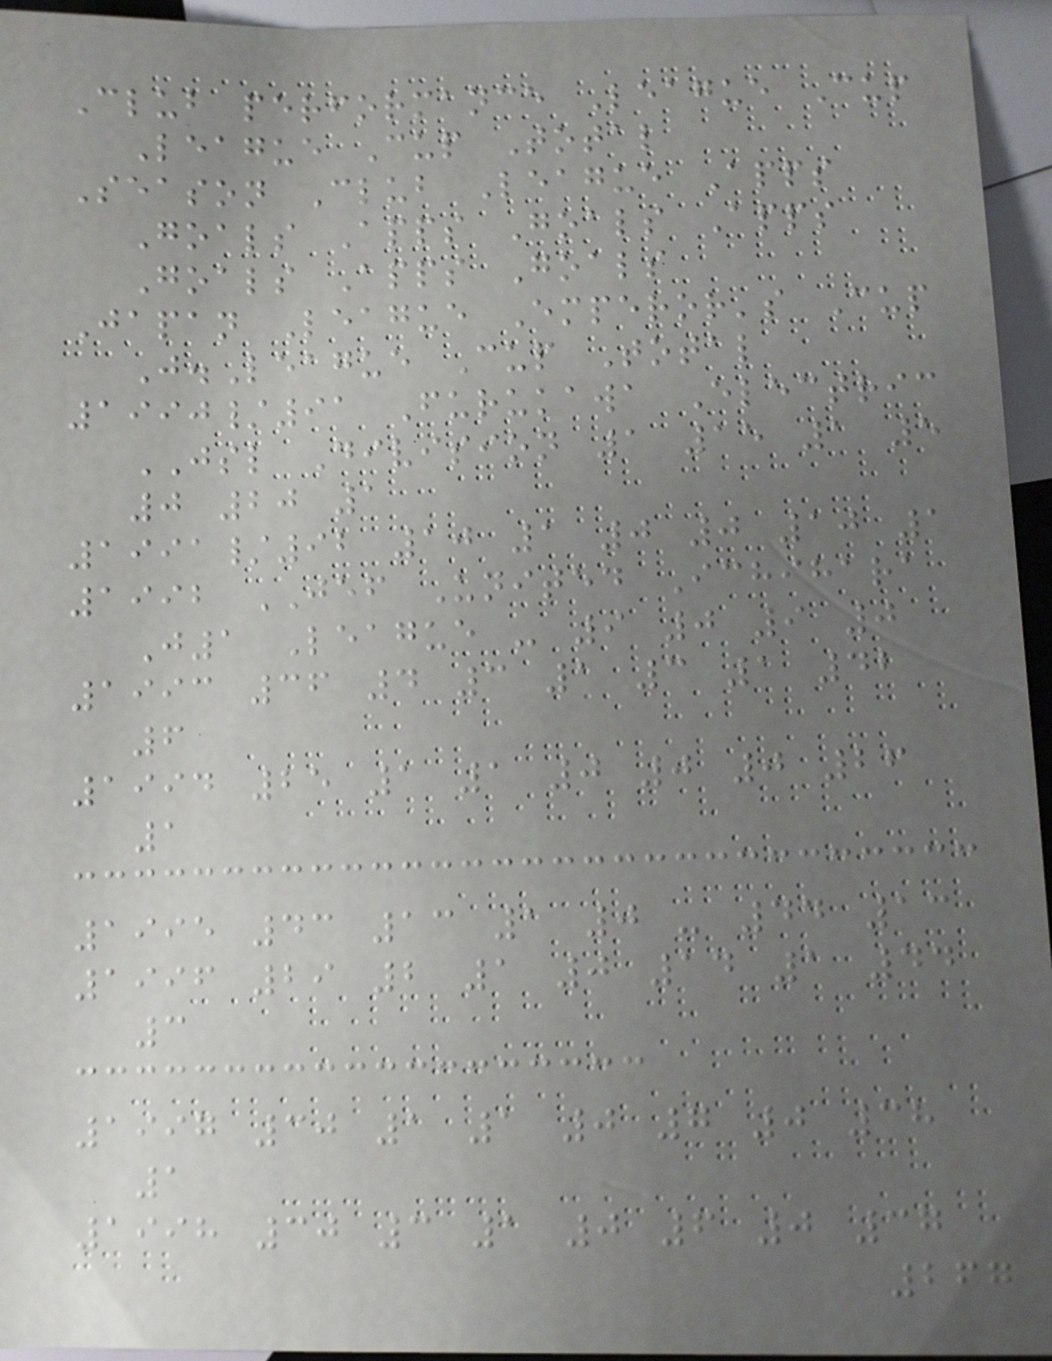Club performance League Cup
League Cup Total
Season Club League Apps
Goals Apps Goals Apps
Goals Apps Goals
Japan League Emperor's Cup
J.League Cup Total
1990/91 Furukawa Electric
JSL Division 1 15 1 5
0 20 1
1991/92 10 1 0 0 10 1
1992 JEF United Ichihara
J1 League - 9 0 9 0
1993 36 4 3 1 3 1 42
6
1994 25 1 1 0 0 0 26
1
1995 43 13 1 0 - 44 13
1996 29 2 1 0 14 1 44
3
1997 30 1 1 0 7 0 38
1
1998 30 3 1 0 6 0 37
267
